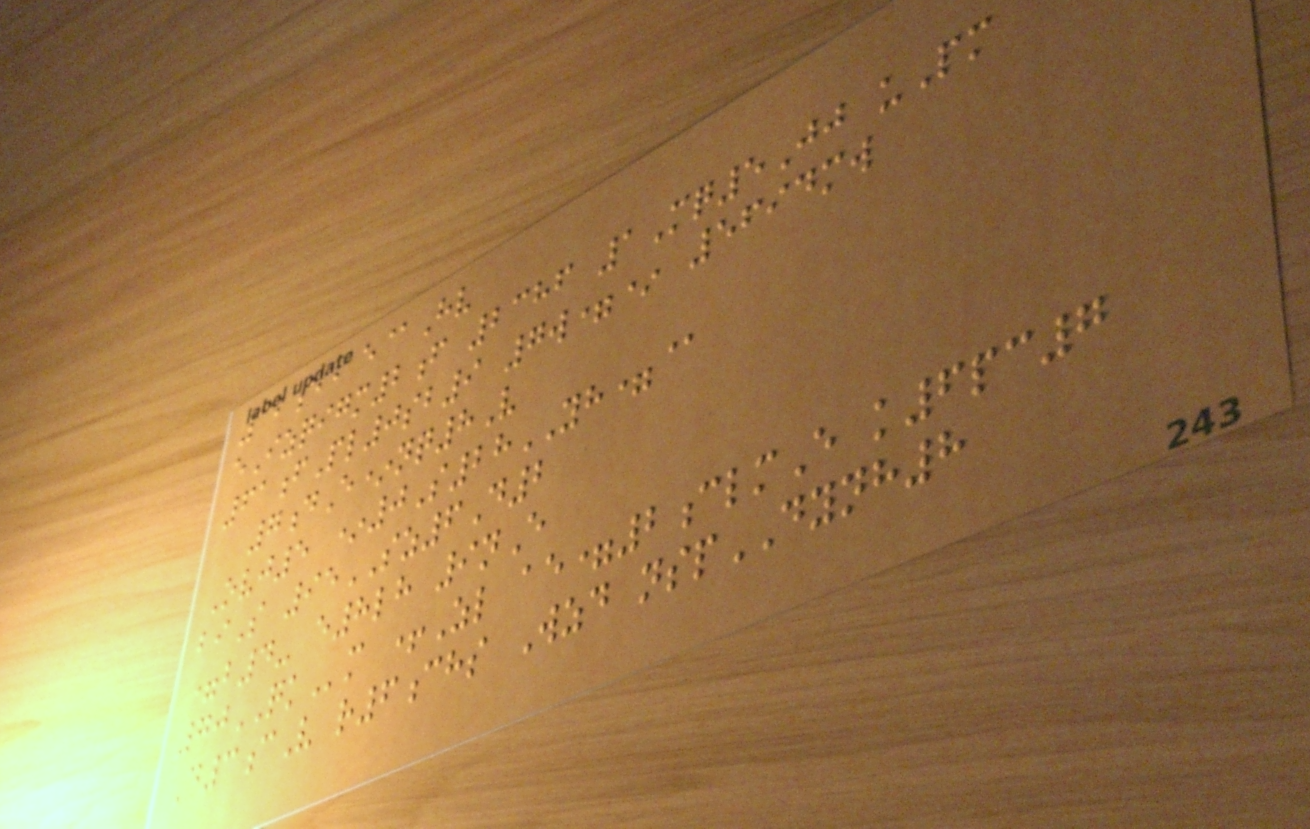32de e@Hv
eIzqigm2f 2386 1Mq5Jj uPm
61fPl0sb9 7w=* 5694mw
7dE*nq8V
Ovj5 *0S28YH=@
biS 95SZ6D2
=b4- e8lh 9nE
70QKm +Zl ae=2clmE k6pc7
D3cV r6chs Wzd nspDYNH8
